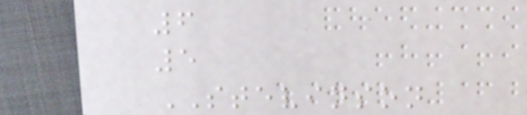6
5
STEVINSON
